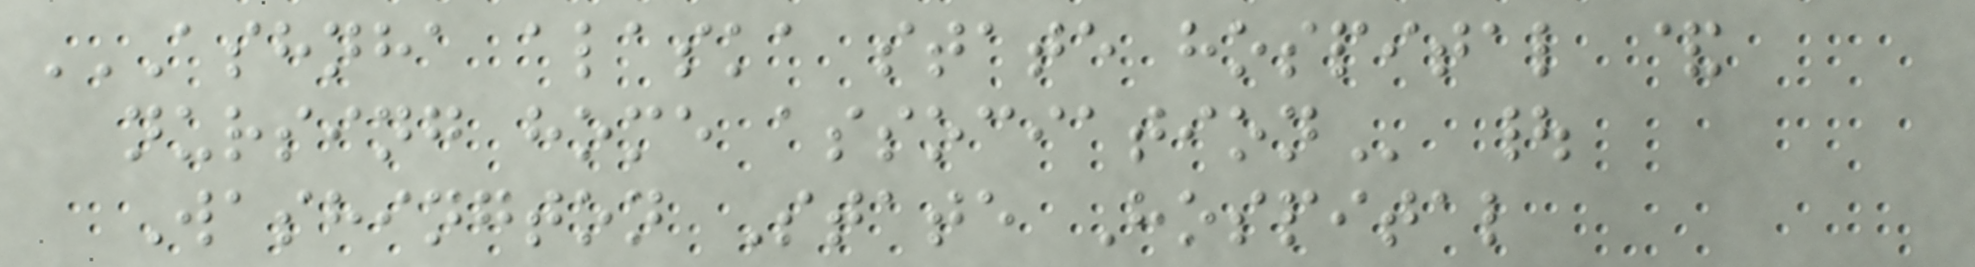ASHNHA ALASKA STATE HOSPITAL &
NURSING HOME ASSOCIATION |
Washington State Hospital
